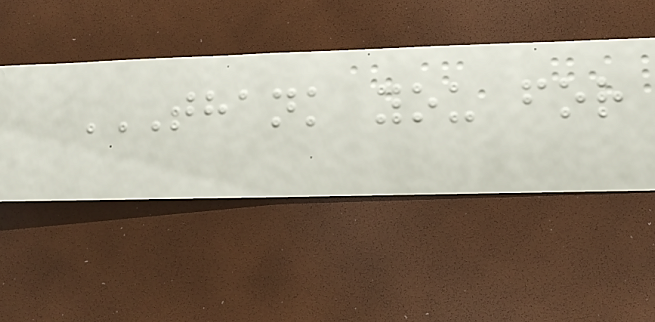THANK YOU FOR
